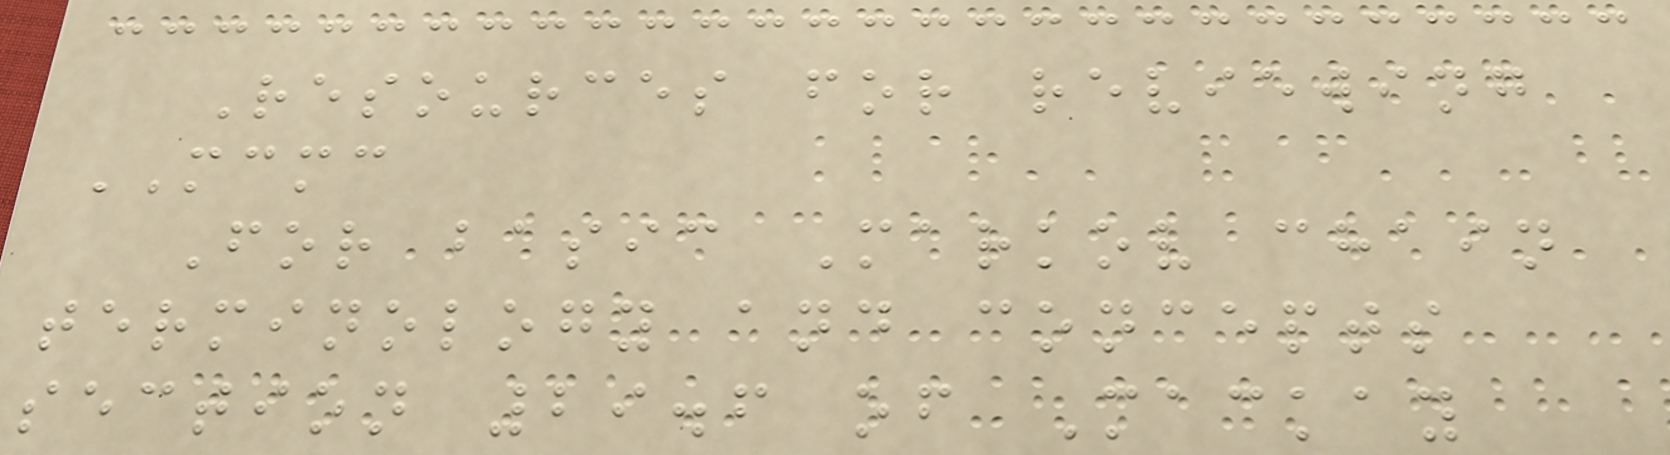Resources for reviewing
MCMC
For basic Markov chain
terminology and concepts
section 29.6 of Mackay
